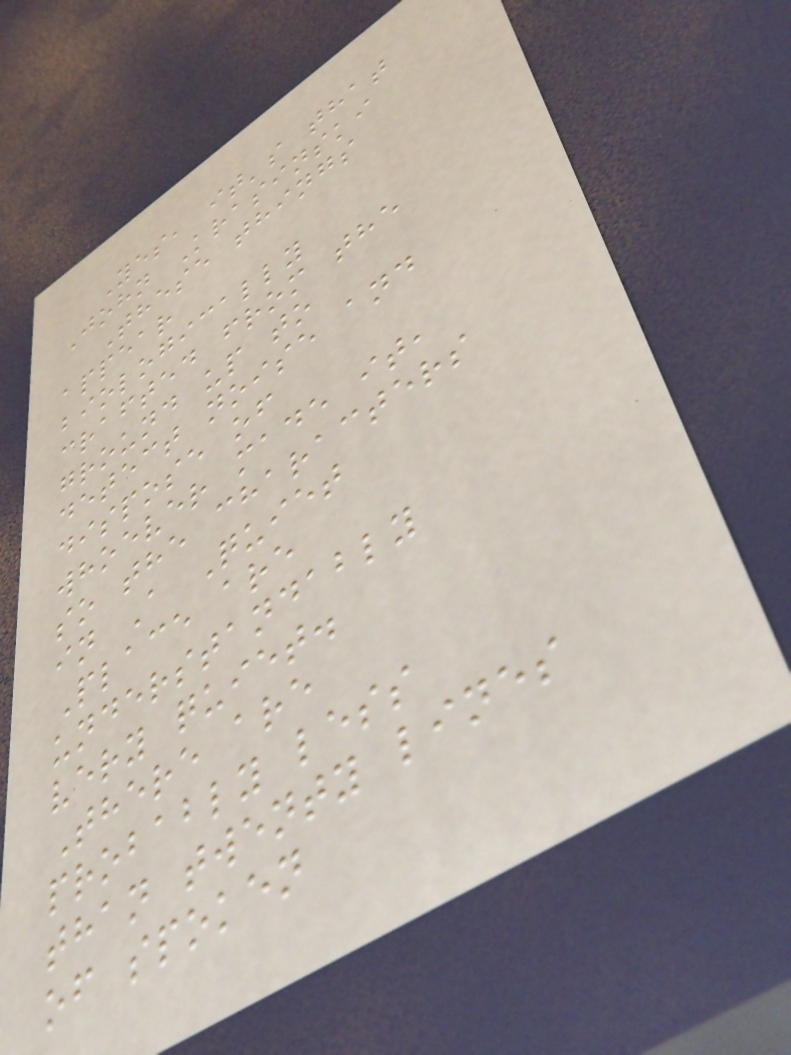Yes, it's that
John Krasinski
These things
appear
biologically
crafted from the
ground up to
detect noise and
dispose of
whoever made it,
so the characters
in A Quiet
Place are
understandably
very quiet.
There are
probably less
than twenty lines
of spoken
